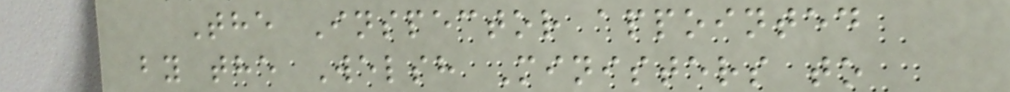The Inspector appointed
by the Welsh Ministers to
